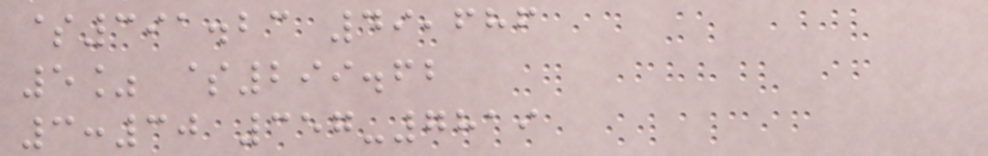$391.23 49,686
5% $299.62
3:30 357-7819
